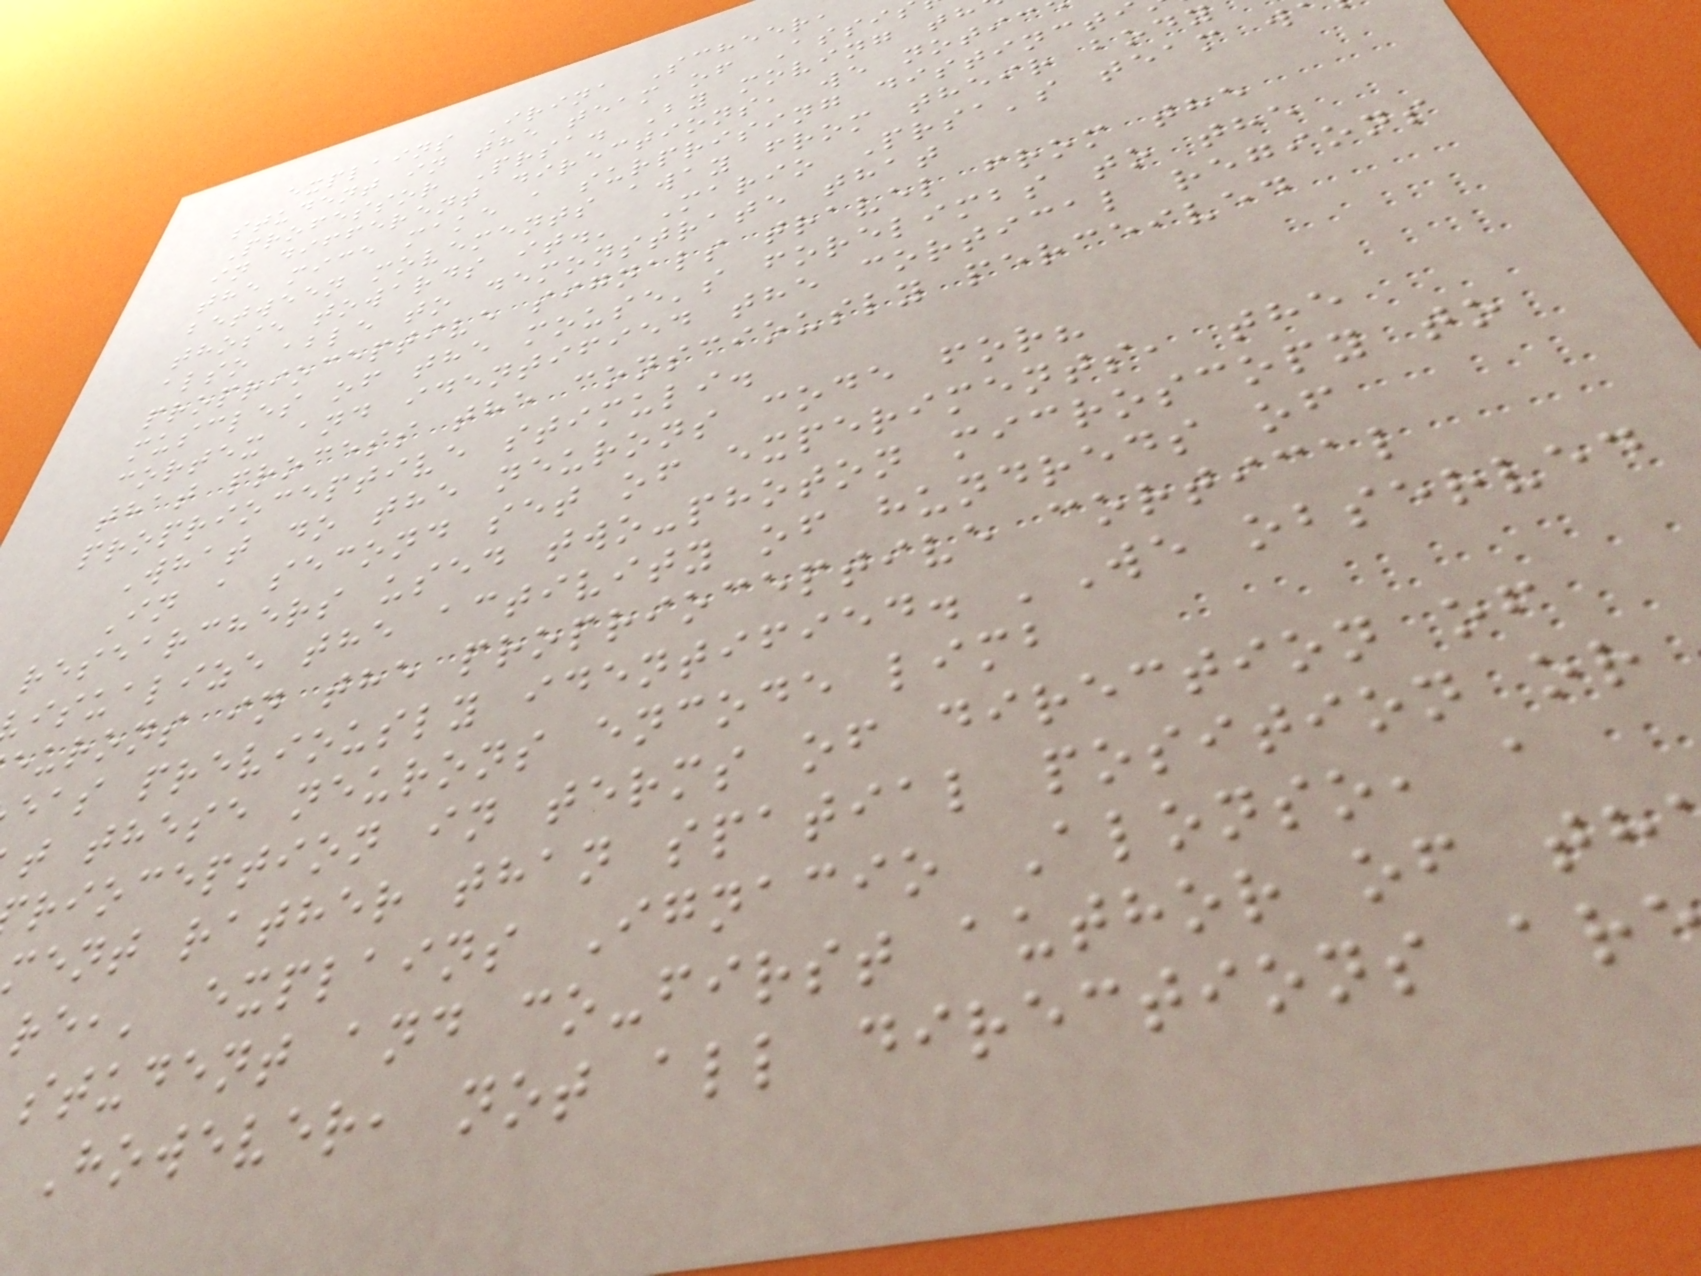explains Irina Scheer,
student in the team of Assi
Professor Prsa. By moving th
in different directions, we notic
the mice make a surprising distinct
between movements away from their body
those towards it.' Mario Prsa's team w
also able to demonstrate that
proprioceptive signals travel from the
muscles of the mouse's forelimbs to the
cortex and identified the cortical regions
that process the consciously perceived
proprioceptive stimuli.
What do the neurons code for?
In a second set of experiments, the
researchers used two-photon microscopy to
isualize the activity of hundreds of
eurons in the proprioceptive cortical
eas previously identified. 'We observed
t these neurons encode limb
rioception in terms of direction of
ment rather than spatial position or
re,' explains Ignacio Alonso, a
student and co-first author of th
However, not all directions ar
